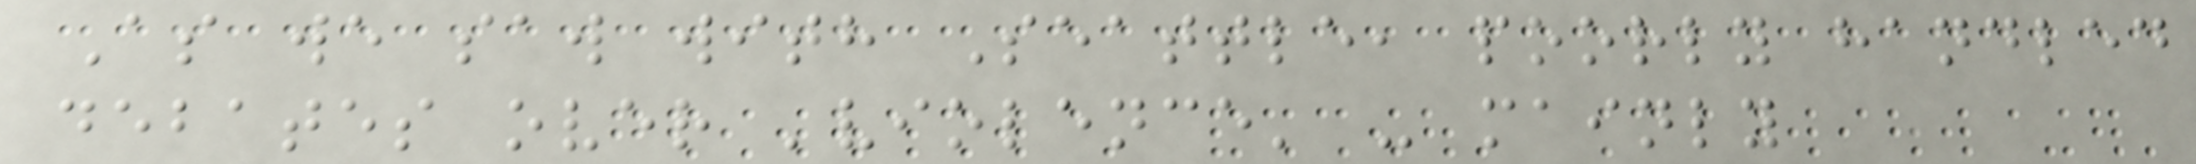As we saw with Seattle, poorly handled
debates over 'violence' - mainly
